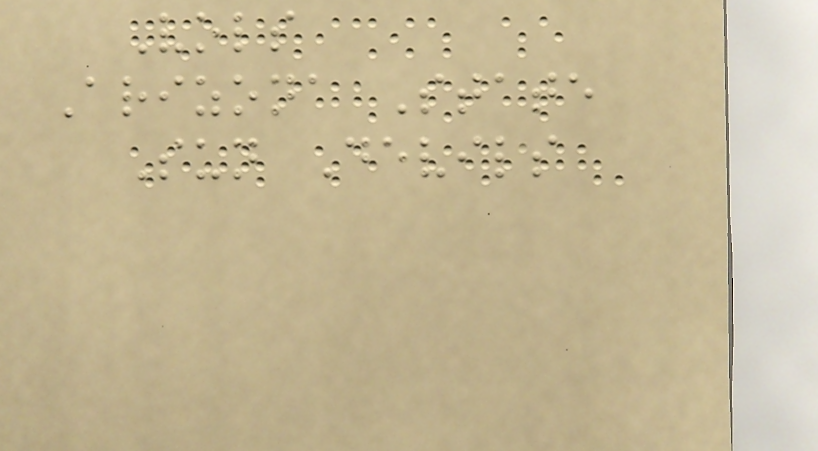Vols
Arizona State
Sun Devils
